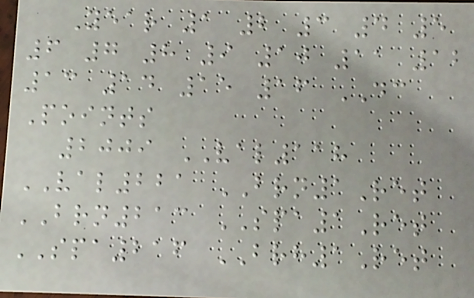Year 1 2 3 4 5
6 7 8 9 10 11 12
13 14 15 16 DC
Points
2009 VAL118
VAL221 BRN1Ret
BRN213 SPA1Ret
SPA216 BRH1Ret
